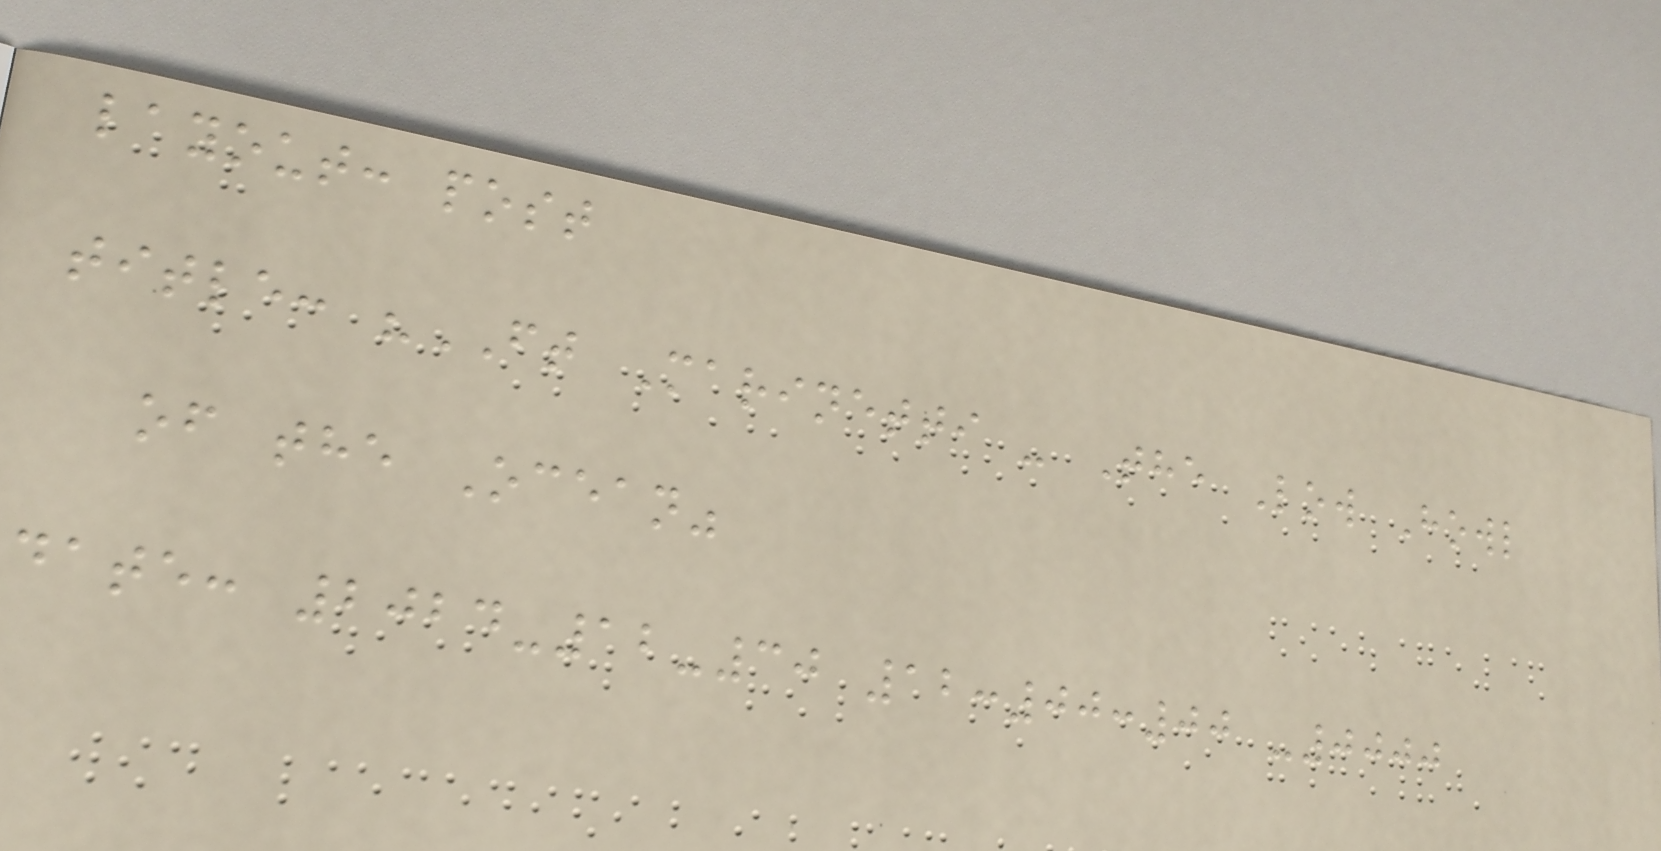layout: post
title: "FT Marinetti - The Low Howl
of the Ocean"
date: 2024-12-30 12:00:00 -0000
